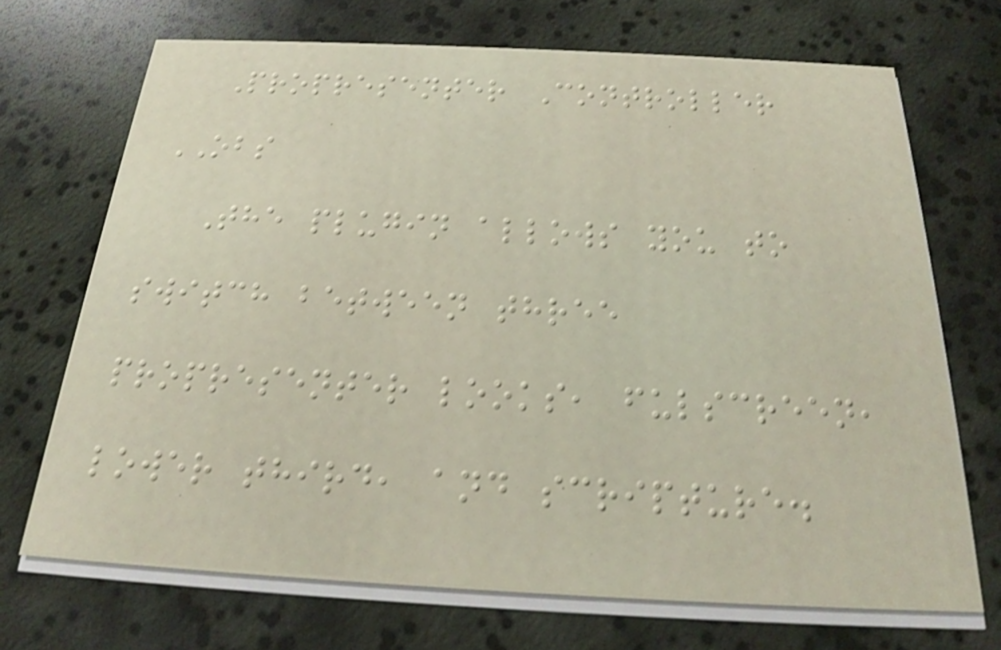Propresenter Controller
OBS
The plugin allows you to
switch between three
propresenter looks, fulscreen,
lower third, and scripture.
